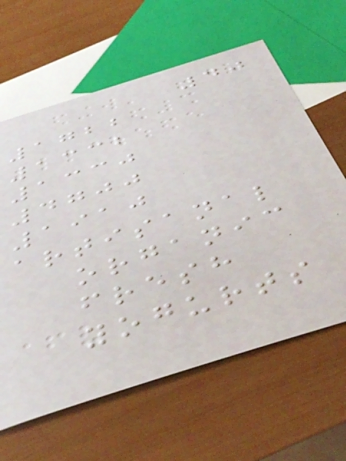40
1722
1332
1330
4700
1910
artisanal
organic
fresh
yogurts
